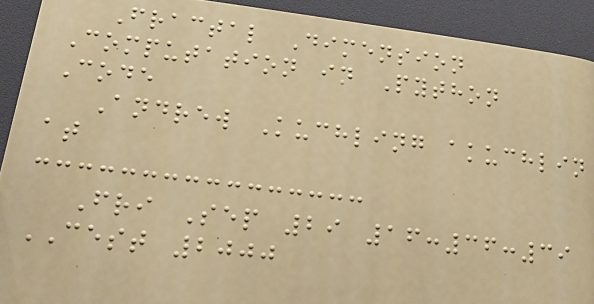Fractal Dimension
Computation in Python
Code
Andrew Kuchling akuchlin
at
Fri Sep 29 16:36:39
CEST 2000
